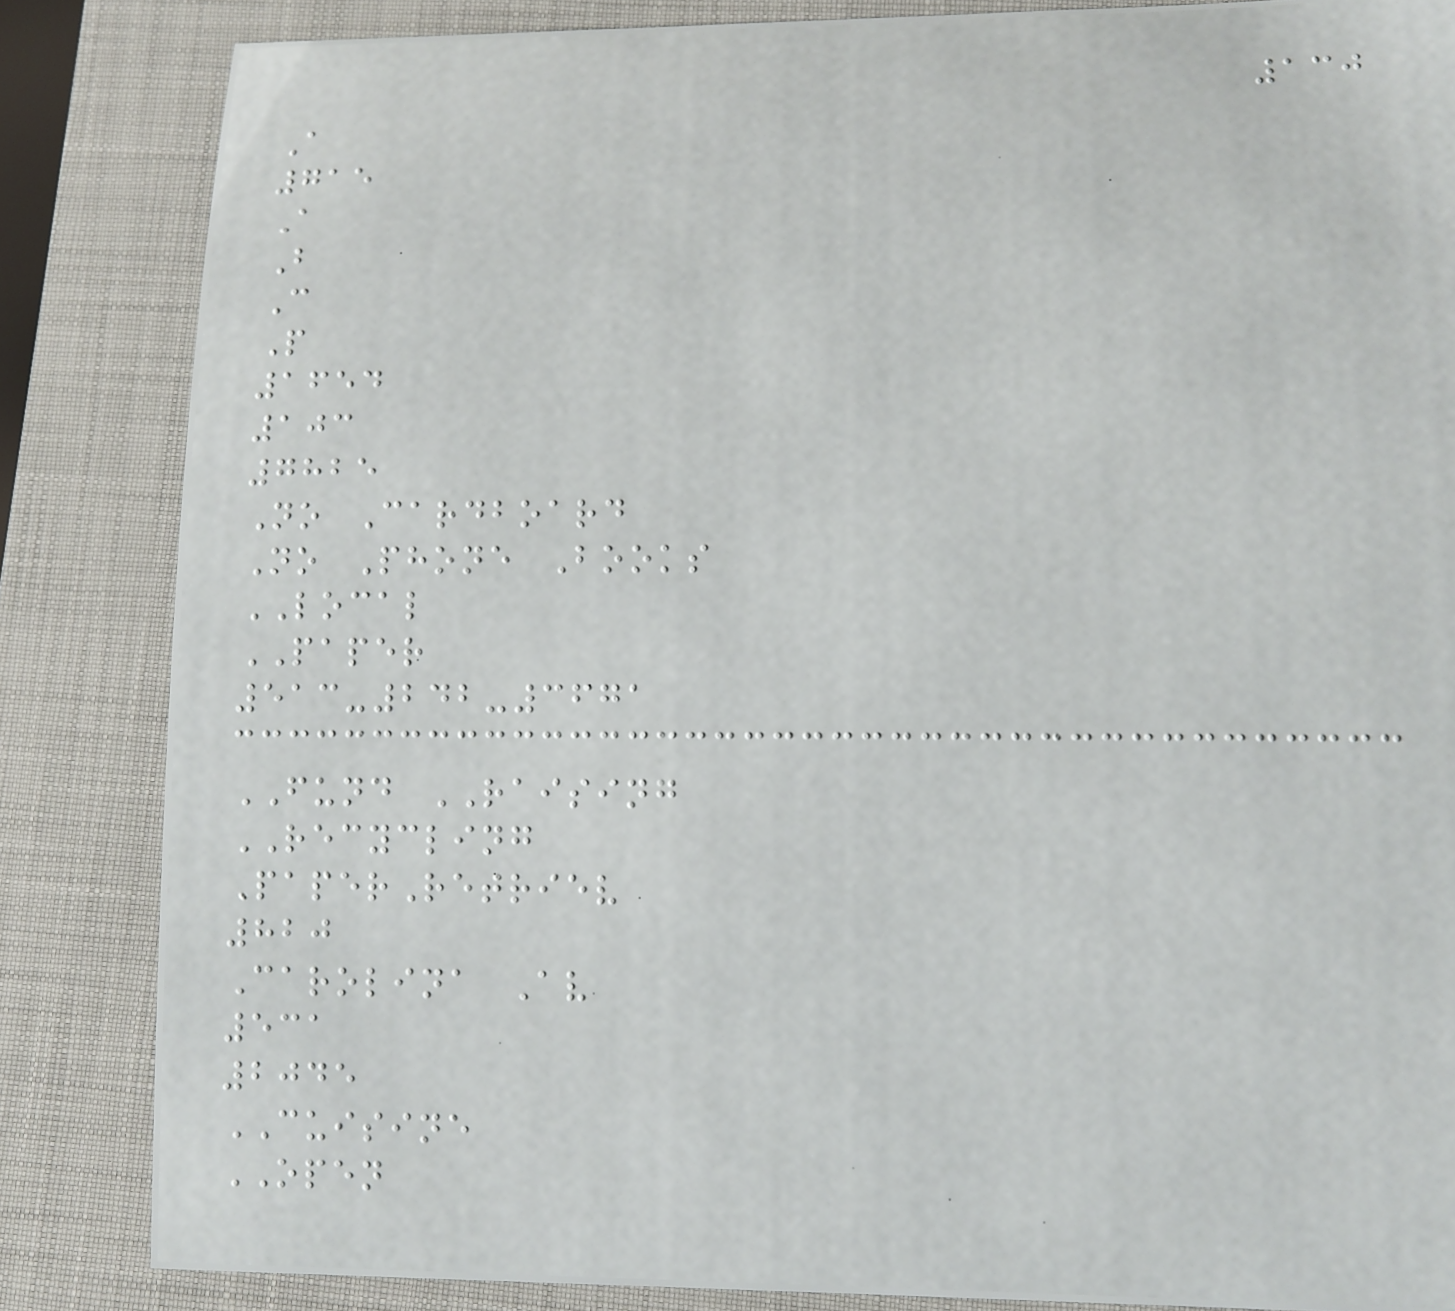130
A
715
A
B
C
P
1654
103
7825
No Cardboard
No Phone Books
LOCAL
PAPER
513-242-3671
FUND RAISING
RECYCLING
PaperRetriev
820
Carolina Av
531
2045
CUISINE
OPEN
